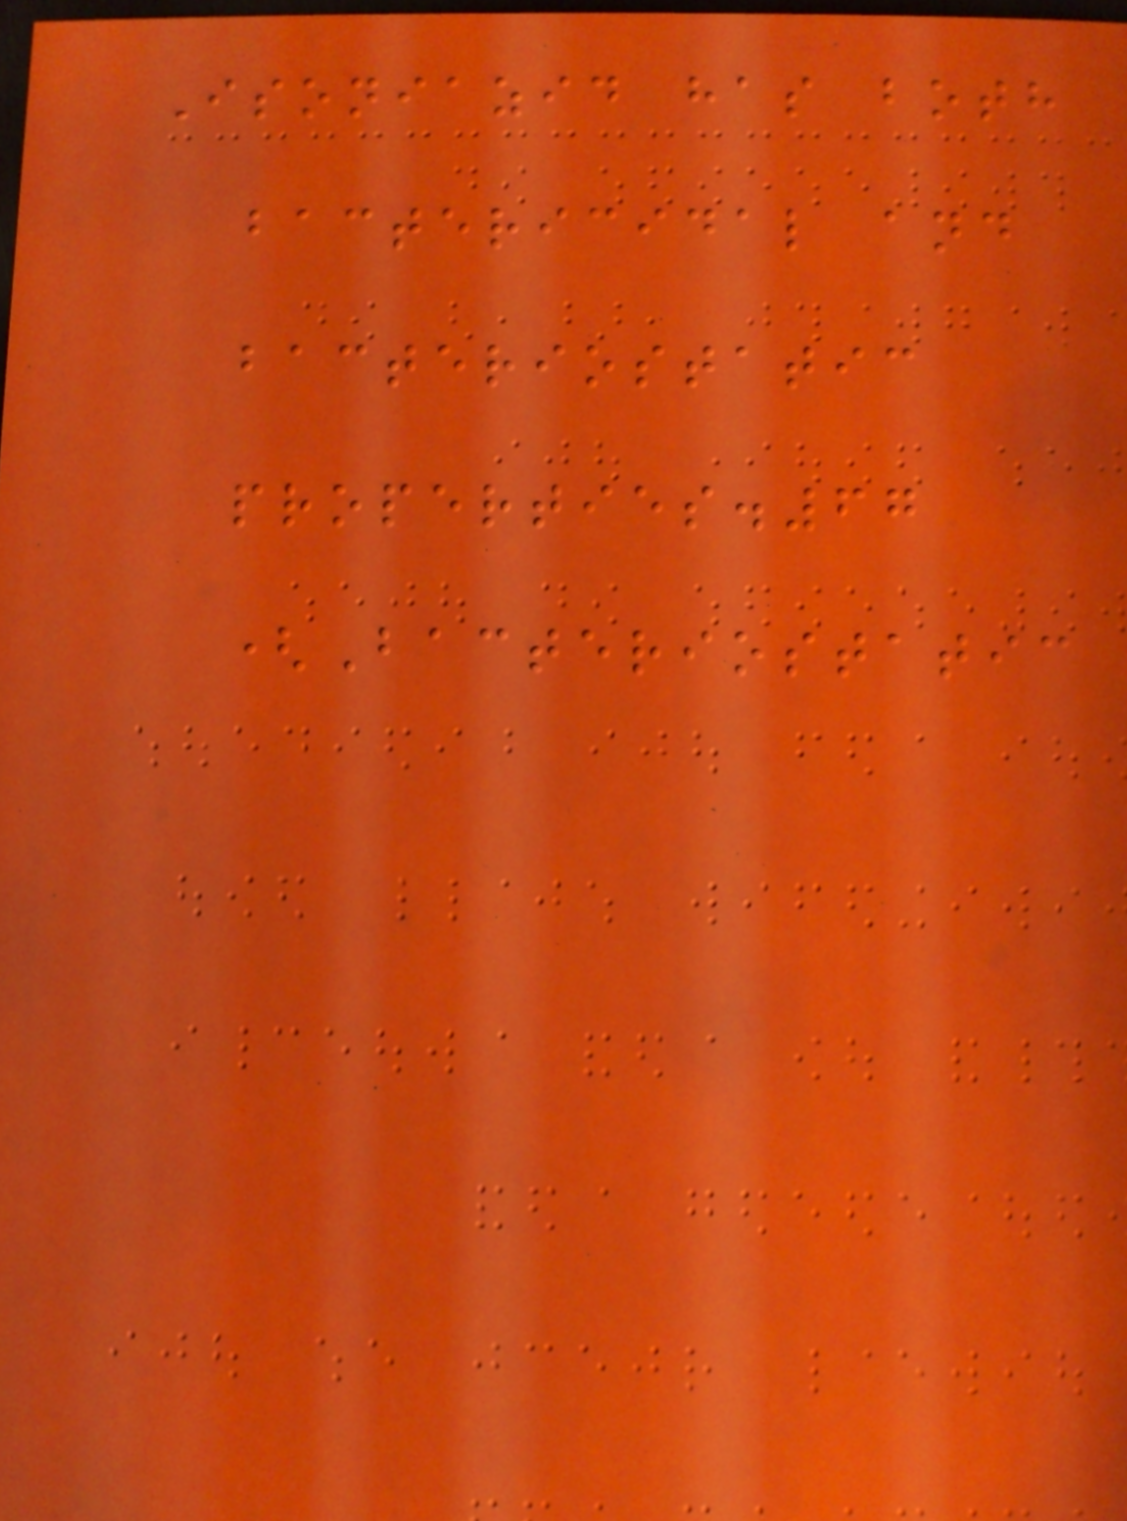Isoniazid has both
bactericidal and
bacteriostatic
properties.67
(Bacteriostatic
